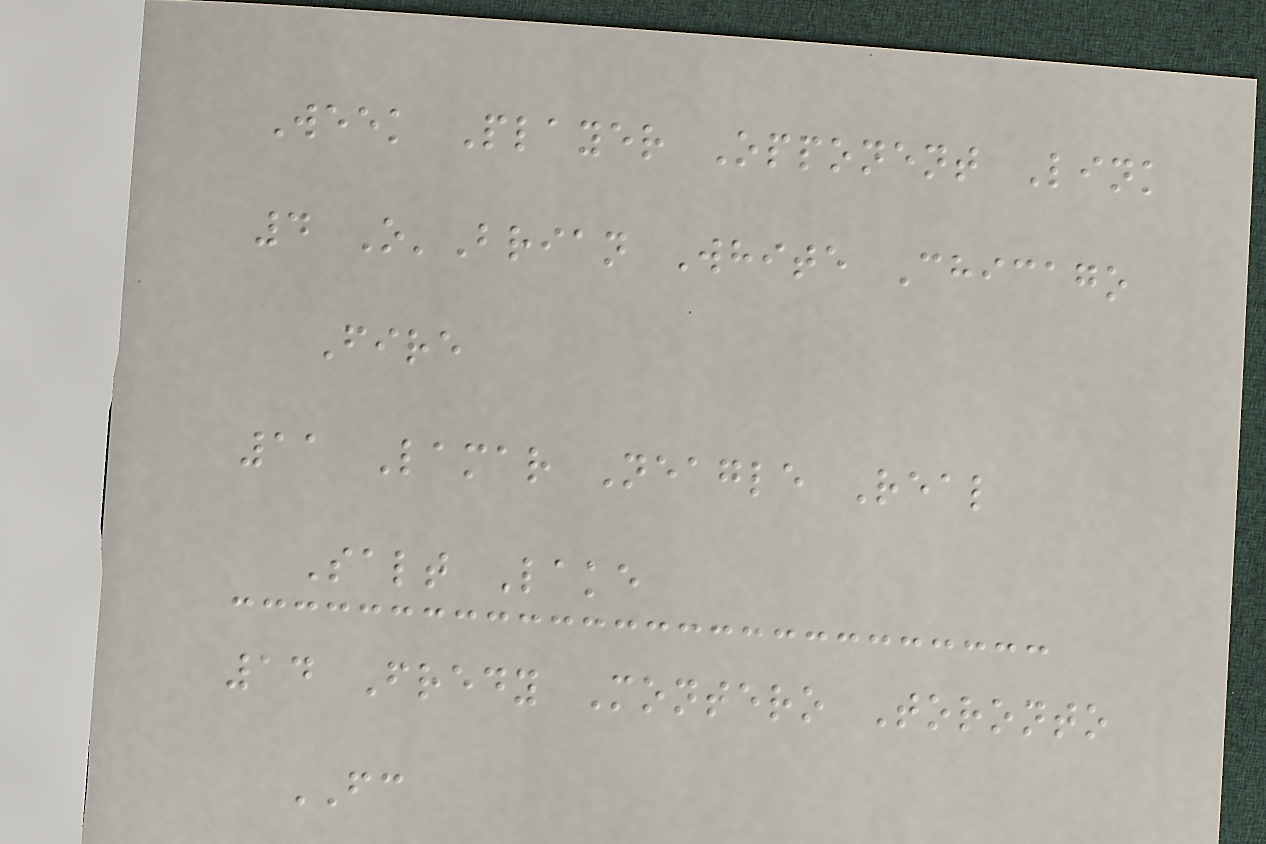Week Player Opponent Link
4 O'Brian White Chicago
Fire
11 Lamar Neagle Real
Salt Lake
14 Fredy Montero Toronto
FC
